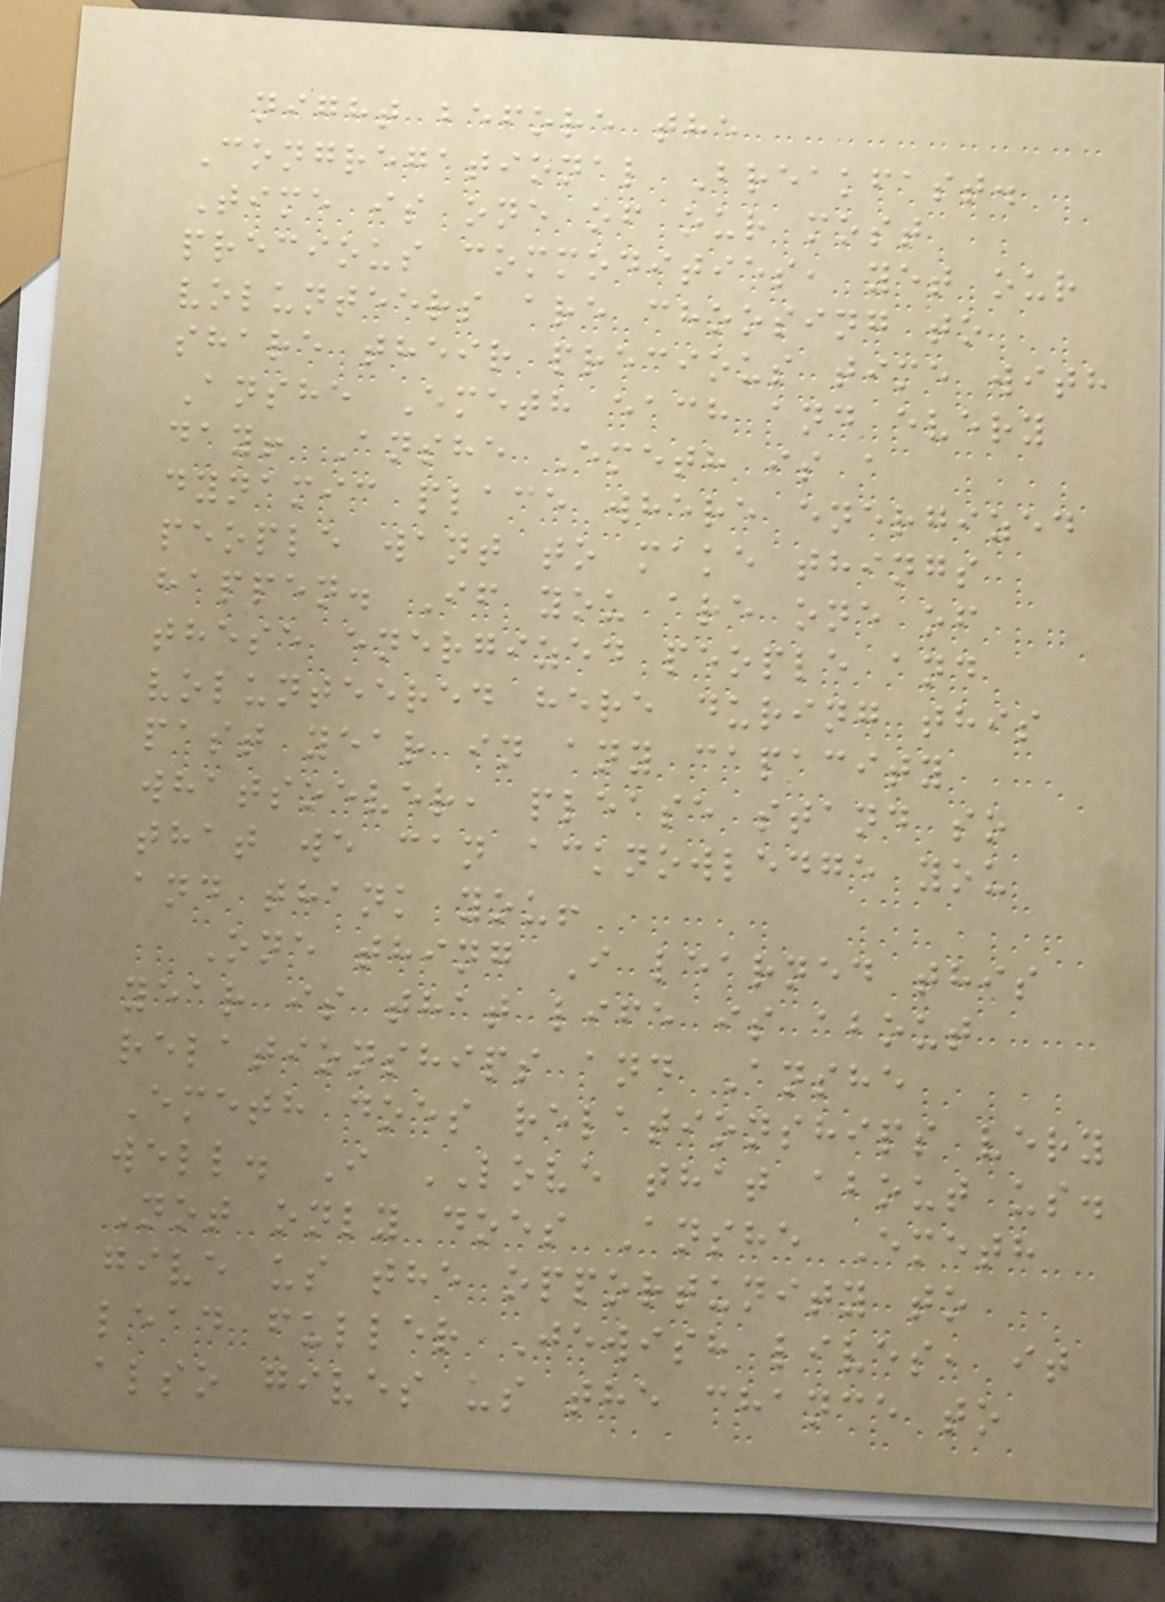night before the
Congregational Breakfast.
Time is one of our most
precious commodities, yet our
volunteers are choosing to
share their precious time with
Anshe Emeth each and every
day! Anshe Emeth is a
dynamic place where energized
people want to make things
happen. If you are one of
these energized people and
volunteered here during this
past year in any capacity
whatsoever, please stand so
that we can acknowledge you
and thank you!
One thing I learned this
year is that life is about
relationships and Anshe
Emeth does relationships very
well. I LOVE that about us.
Not only does Anshe Emeth
give us the opportunity to
lead fuller Jewish lives, it
also gives us the chance to
